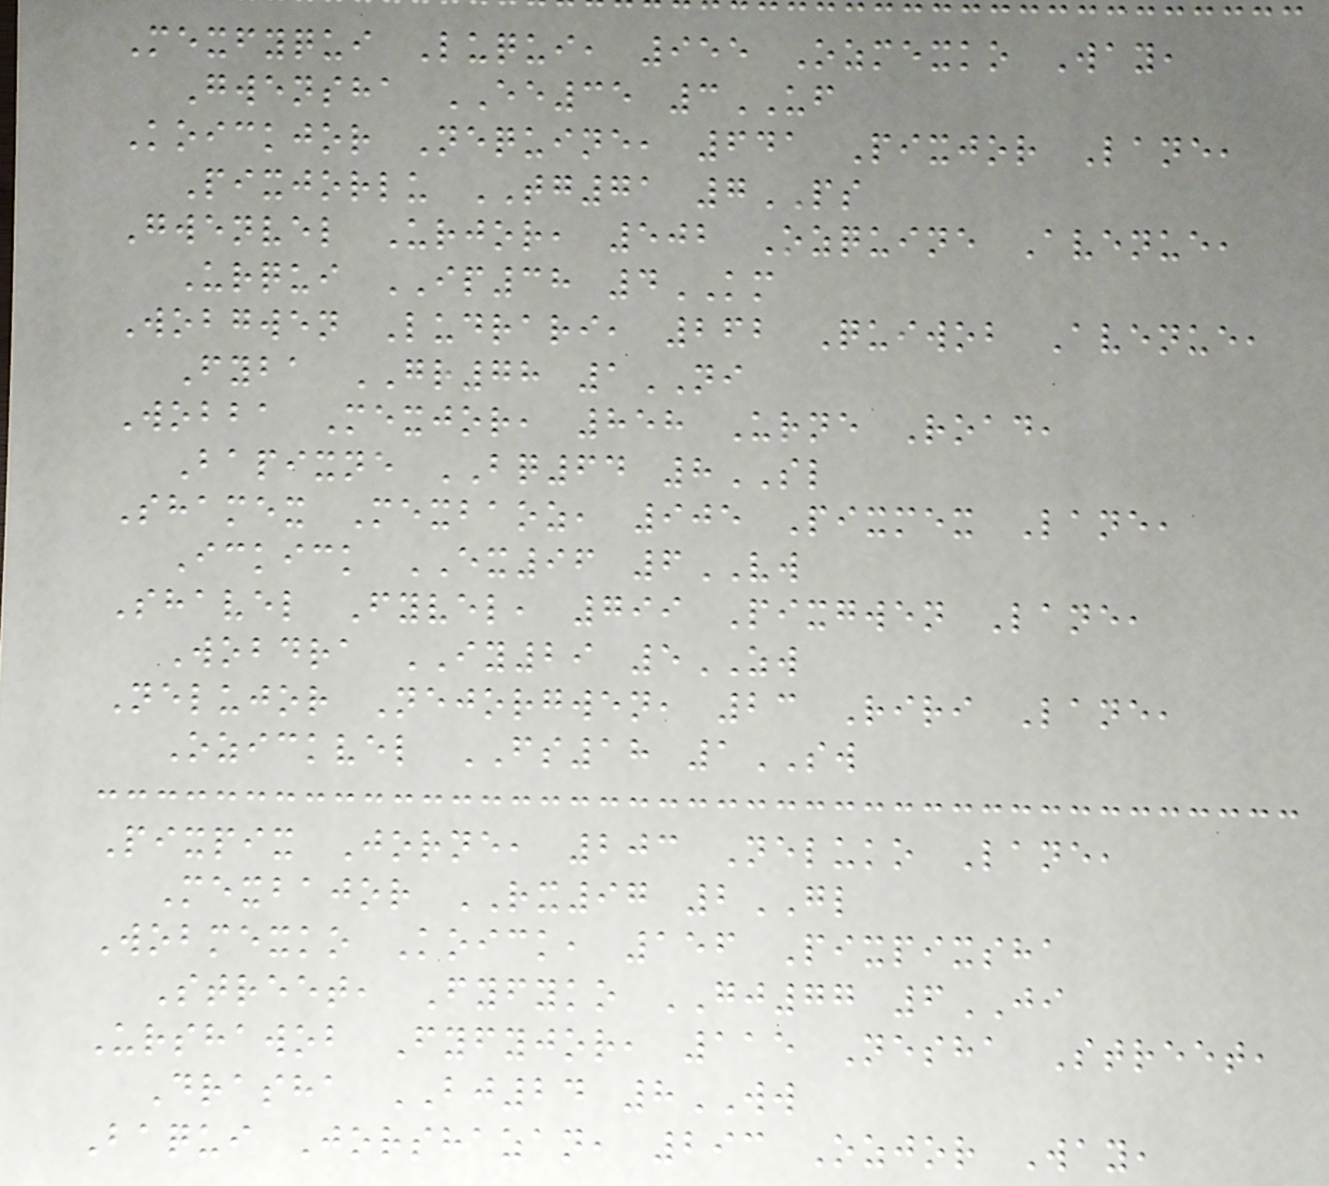Mexfyqui Luqui, 955 Ozmexko Way,
Gwensha EE35 3UF
Koickjor Nequine, 641 Pixjor Lane,
Pixjorlu TG71 7PS
Gwenvel Urjor, 502 Ozquine Avenue,
Urqui IP38 4KM
Wobgwen Ludrari, 262 Quiwob Avenue,
Fyba GR78 1NI
Wobba Mexjor, 858 Urne Road,
Bapixne BQ64 8SL
Shamex Mexbaoz, 905 Pixmex Lane,
Ickick EX96 6VW
Shavel Fyvel, 799 Pixgwen Lane,
Wobdra IY29 5ZW
Nelujor Nejorgwen, 23 Riri Lane,
Ozickvel FS18 1SW
Pixpix Jorne, 203 Neluko Lane,
Mexbajor RX97 2GL
Wobmexko Koick, 156 Pixpixsha
Street, Fyfyko GJ77 6JI
Urshawob Fyfyjor, 115 Nesha Street,
Drasha BJ24 8WW
Baqui Jorshazan, 293 Ozjor Way,
